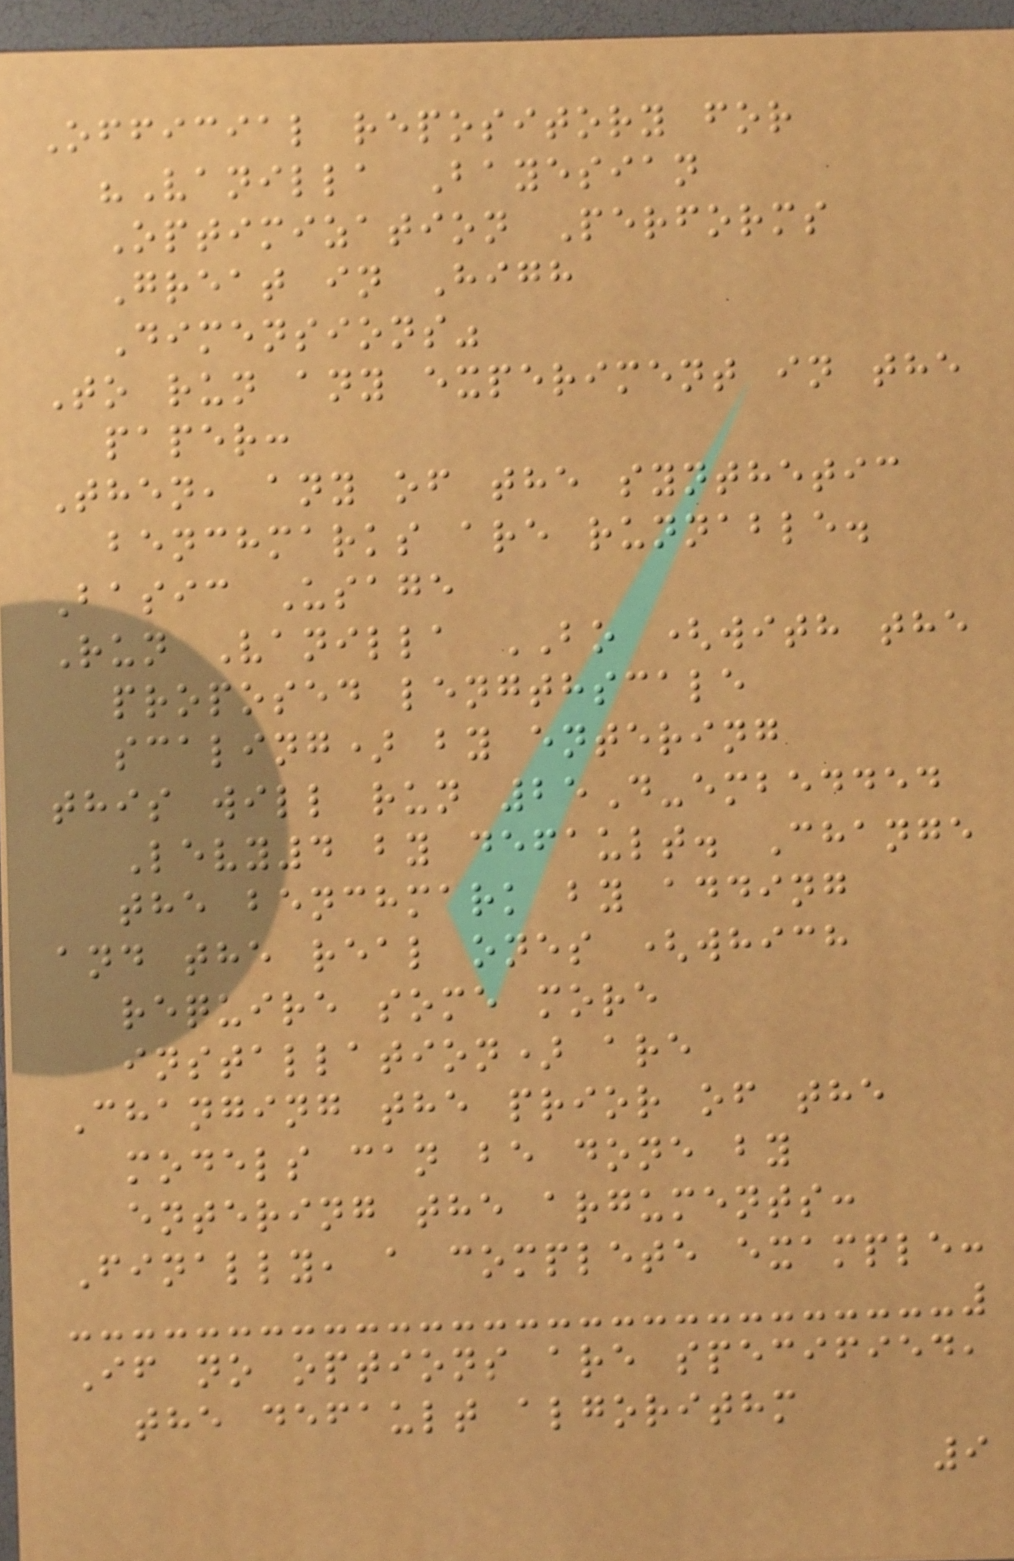Official repository for
"Vanilla Bayesian
Optimization Performs
Great in High
Dimensions"
To run any experiment in the
paper:
Then, any of the synthetic
benchmarks are runnable.
Basic Usage
Run Vanilla BO (with the
proposed lengthscale
scaling) by entering
this will run 25D-embedded
Levy4 by default. Change
the benchmark by adding
and the real ones (which
require some more
installation) are
Changing the prior of the
models can be done by
entering the arguments:
Finally, a complete example:
If no options are specified,
the default algorithm
9
